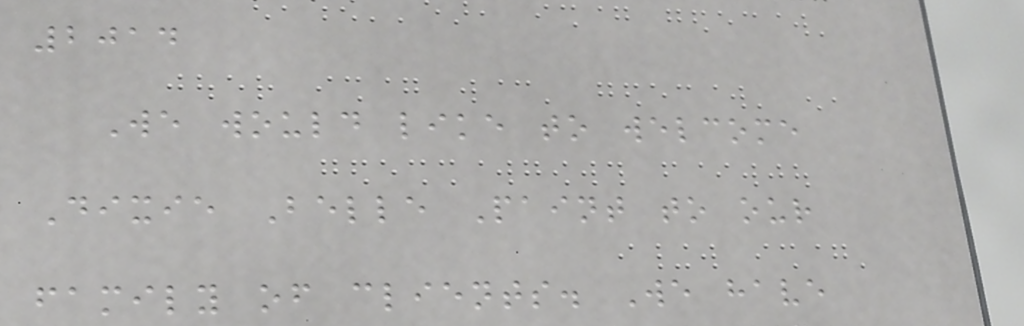2014
We would like to welcome
Dixie Belle Paint to our
family of clients. We have
